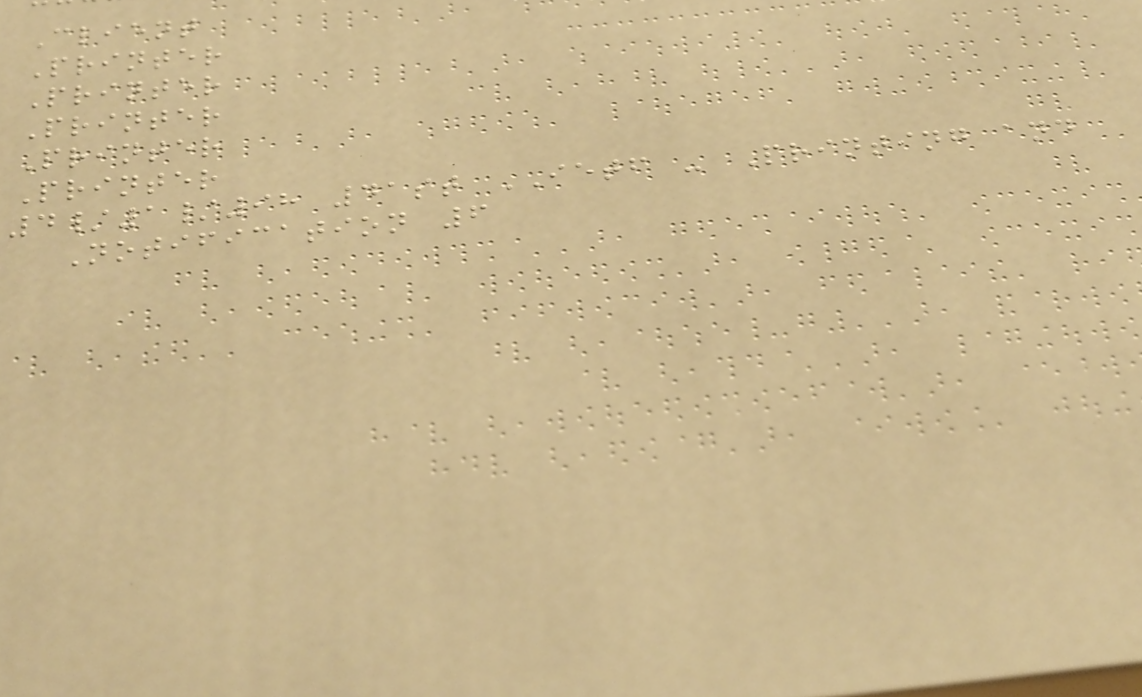Client
Printer
Printer
Printer
Printer
Printer
4/1/98 41st IETF - Printing and
Notification 6
